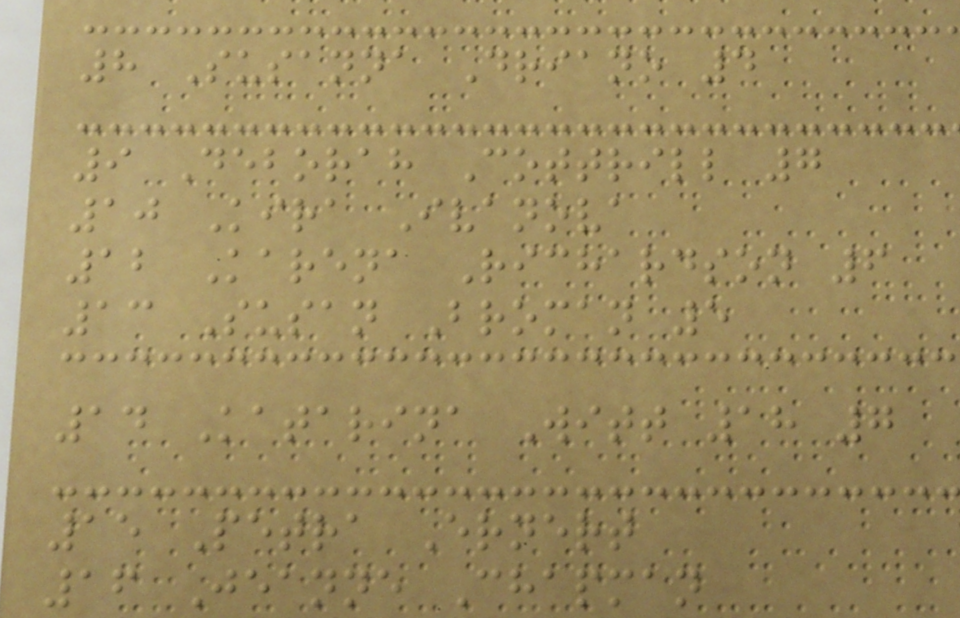8 Susanna Driano 4
9 Deborah Cottrill 7
10 Kira Ivanova
12 Karena Richardson 6
13 Susan Broman 5
14 Katarina Witt 18 7
15 Petra Ernert
16 Jeanne Chapman
